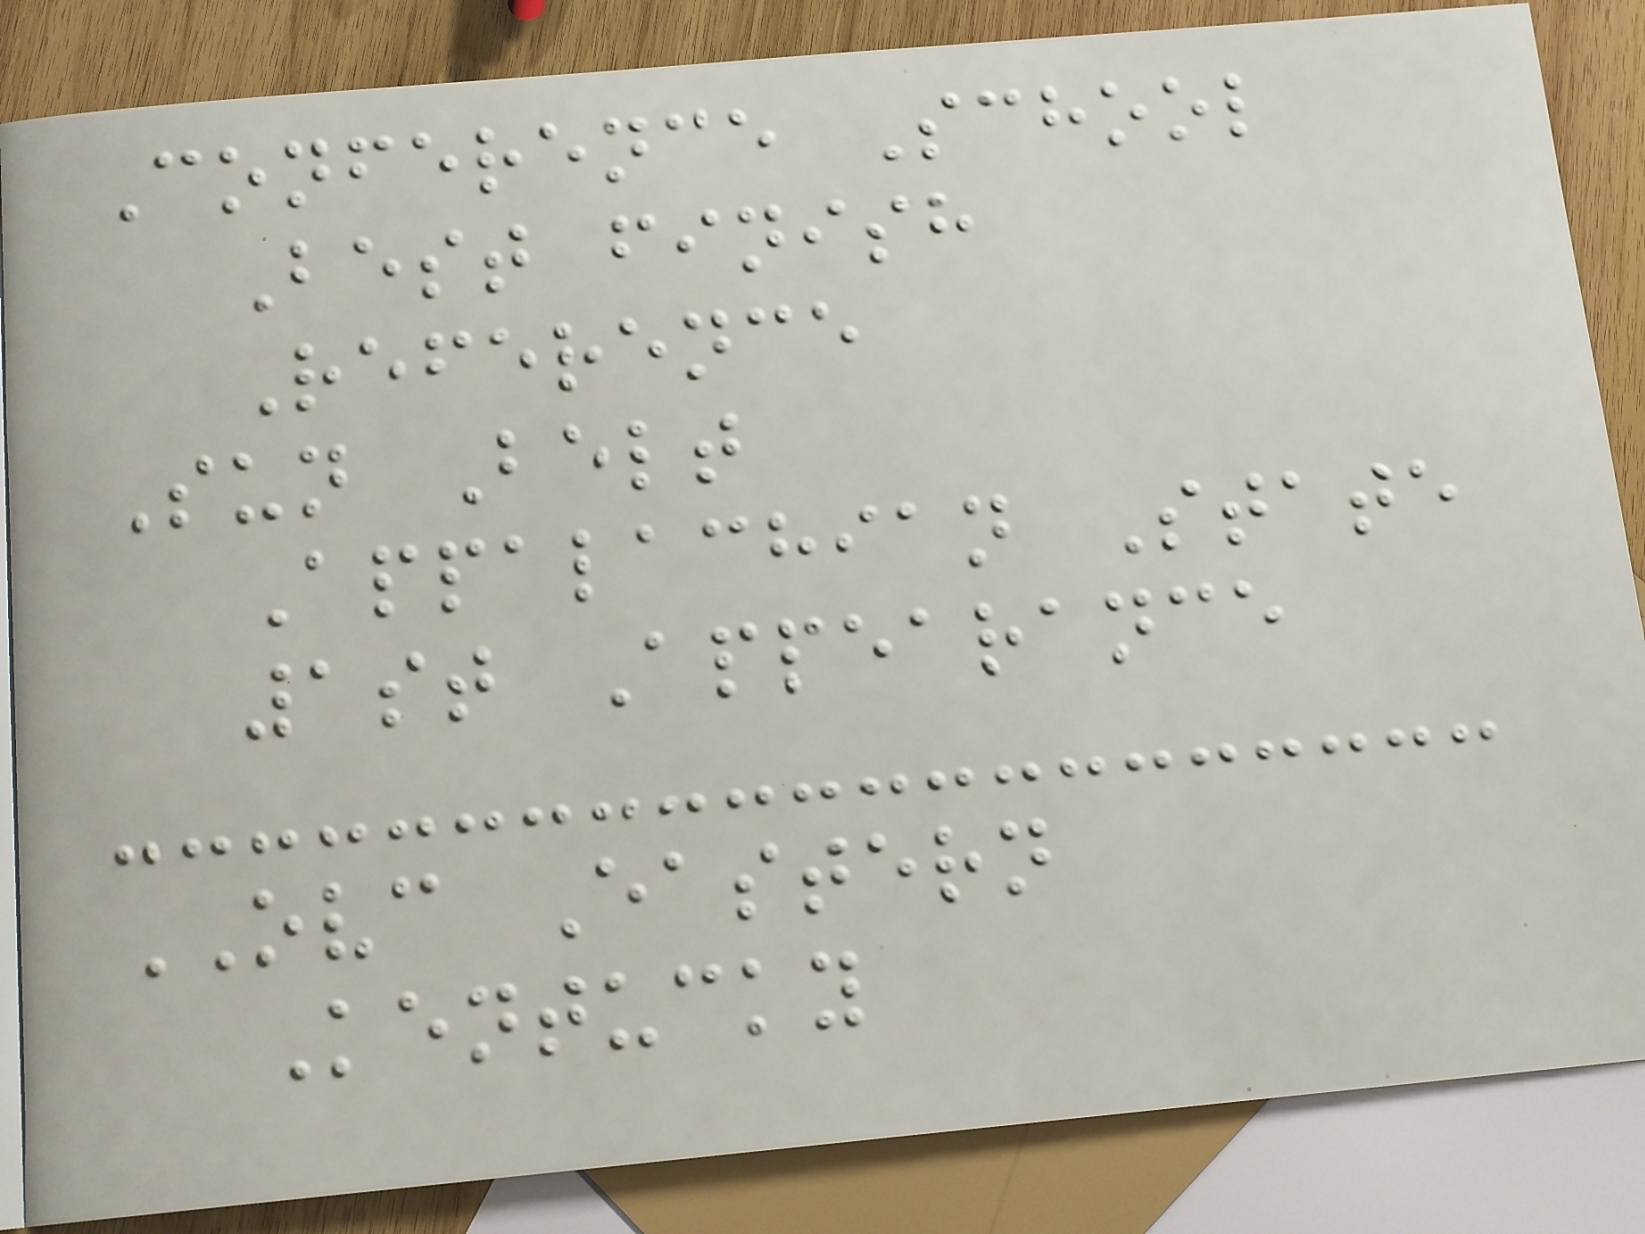Conference School
Best finish
Reference
Sun Belt
Appalachian State
1st Appearance
OVC Eastern
Kentucky
